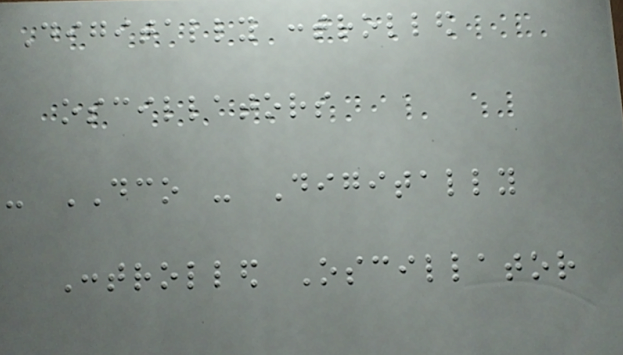Digitally controlled
oscillators
- DCO - Digitally
Controlled Oscillator
